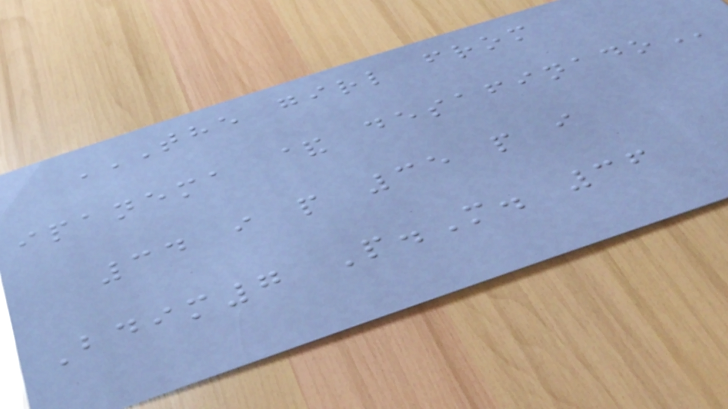THE GIRL FROM
IPANEMA & DESAFINADO
34 i p 35 p i
Bdim7 P.M. 36
